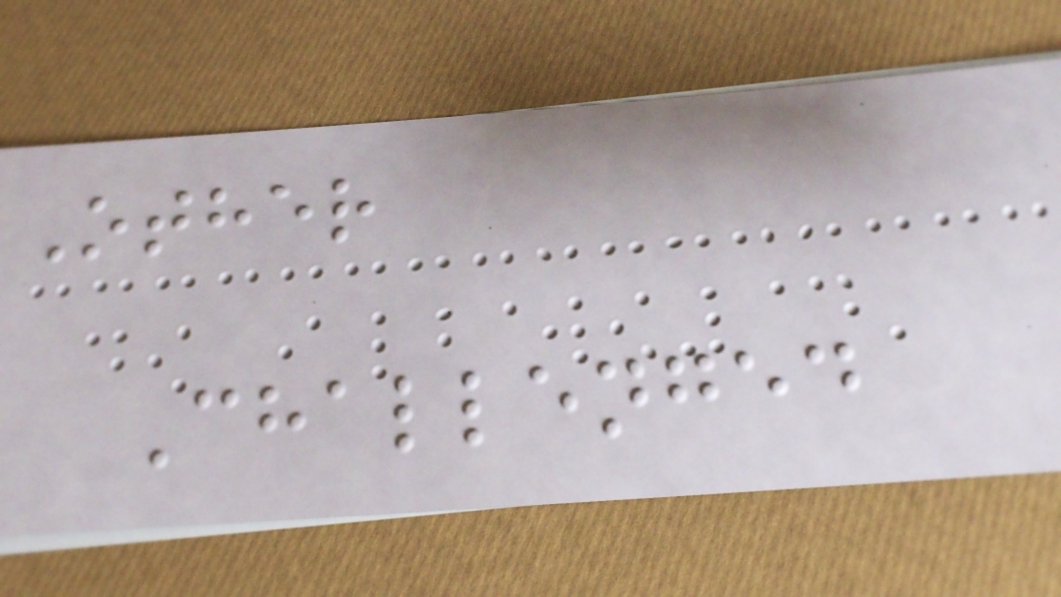Other
Challenged
